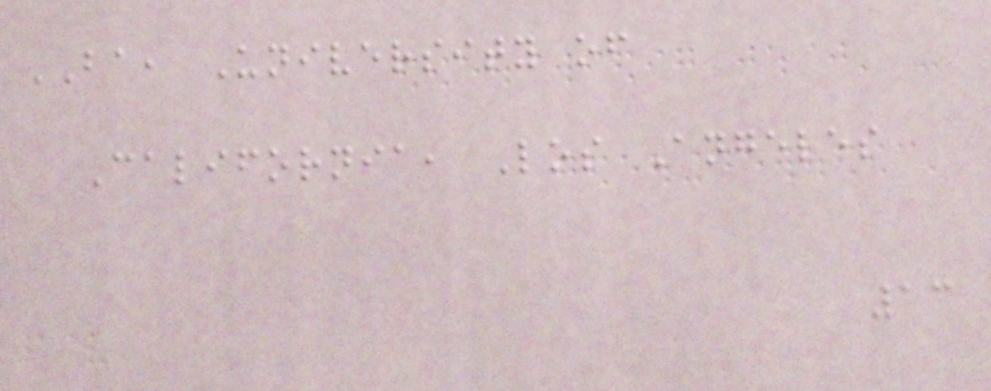BA, University of
California, Los Angeles
13
